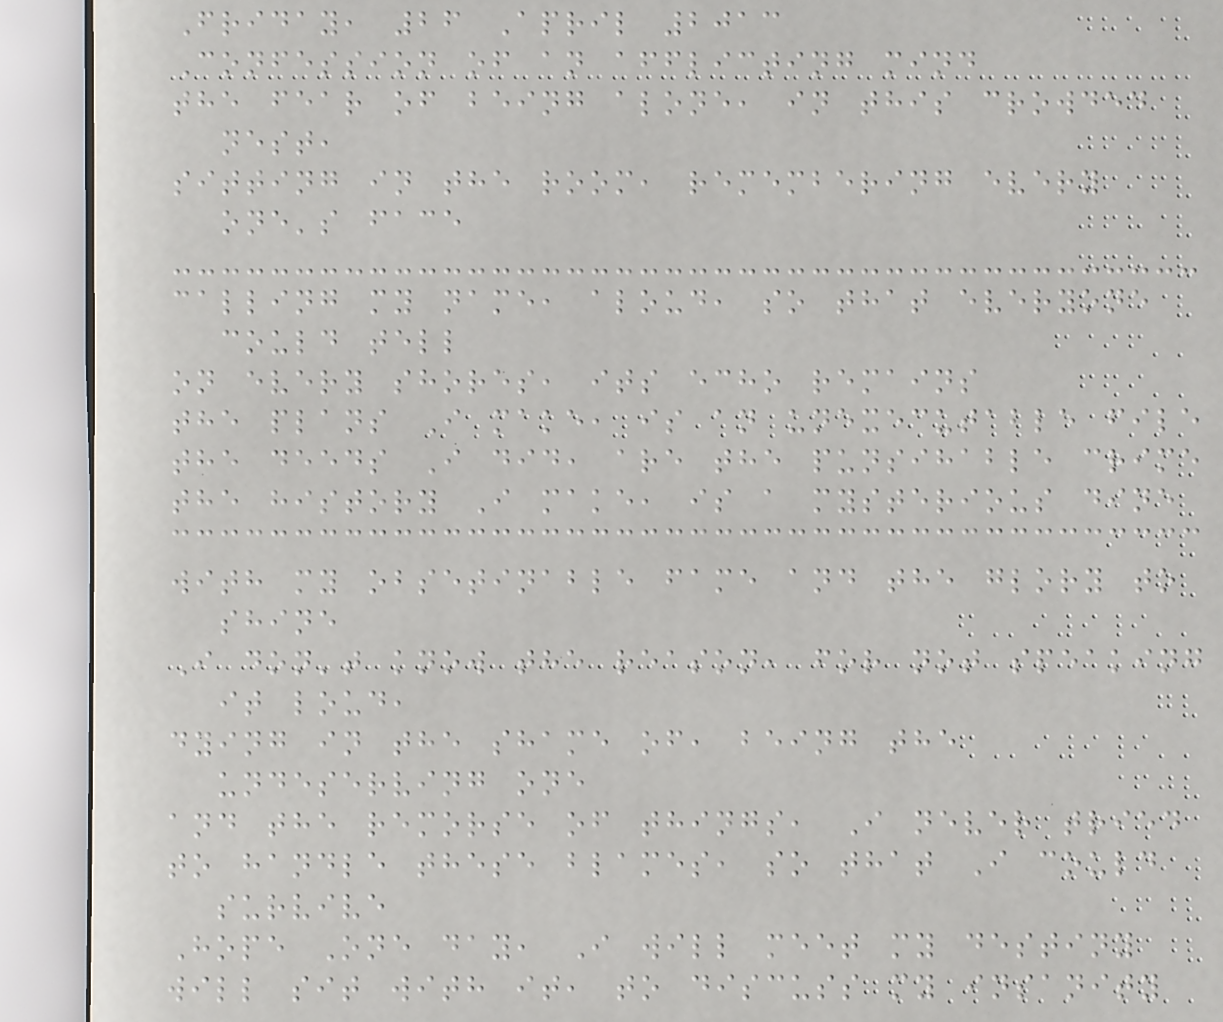Friday, 26 April 2013
Confession of an afflicting mind
the fear of being alone, in this crowded
nest,
sitting in the room, remembering every
one's face
calling my name, aloud, so that everyone
could tell
on every shores, its echo remains
the plans I make, is an unexecutable file
the deeds I did, are the punsihable crime
the history I make, is a mysterious dine
with my obsetinable fame and the glory to
shine
I don't know the reason, for not speaking
it loud,
dying in the shame of, being the
undeserving one
and the remorse of things, I never tried
to handle these blames, so that I could
survive
Hope One day, I will meet my destiny
will sit with it, to discuss my insanity
